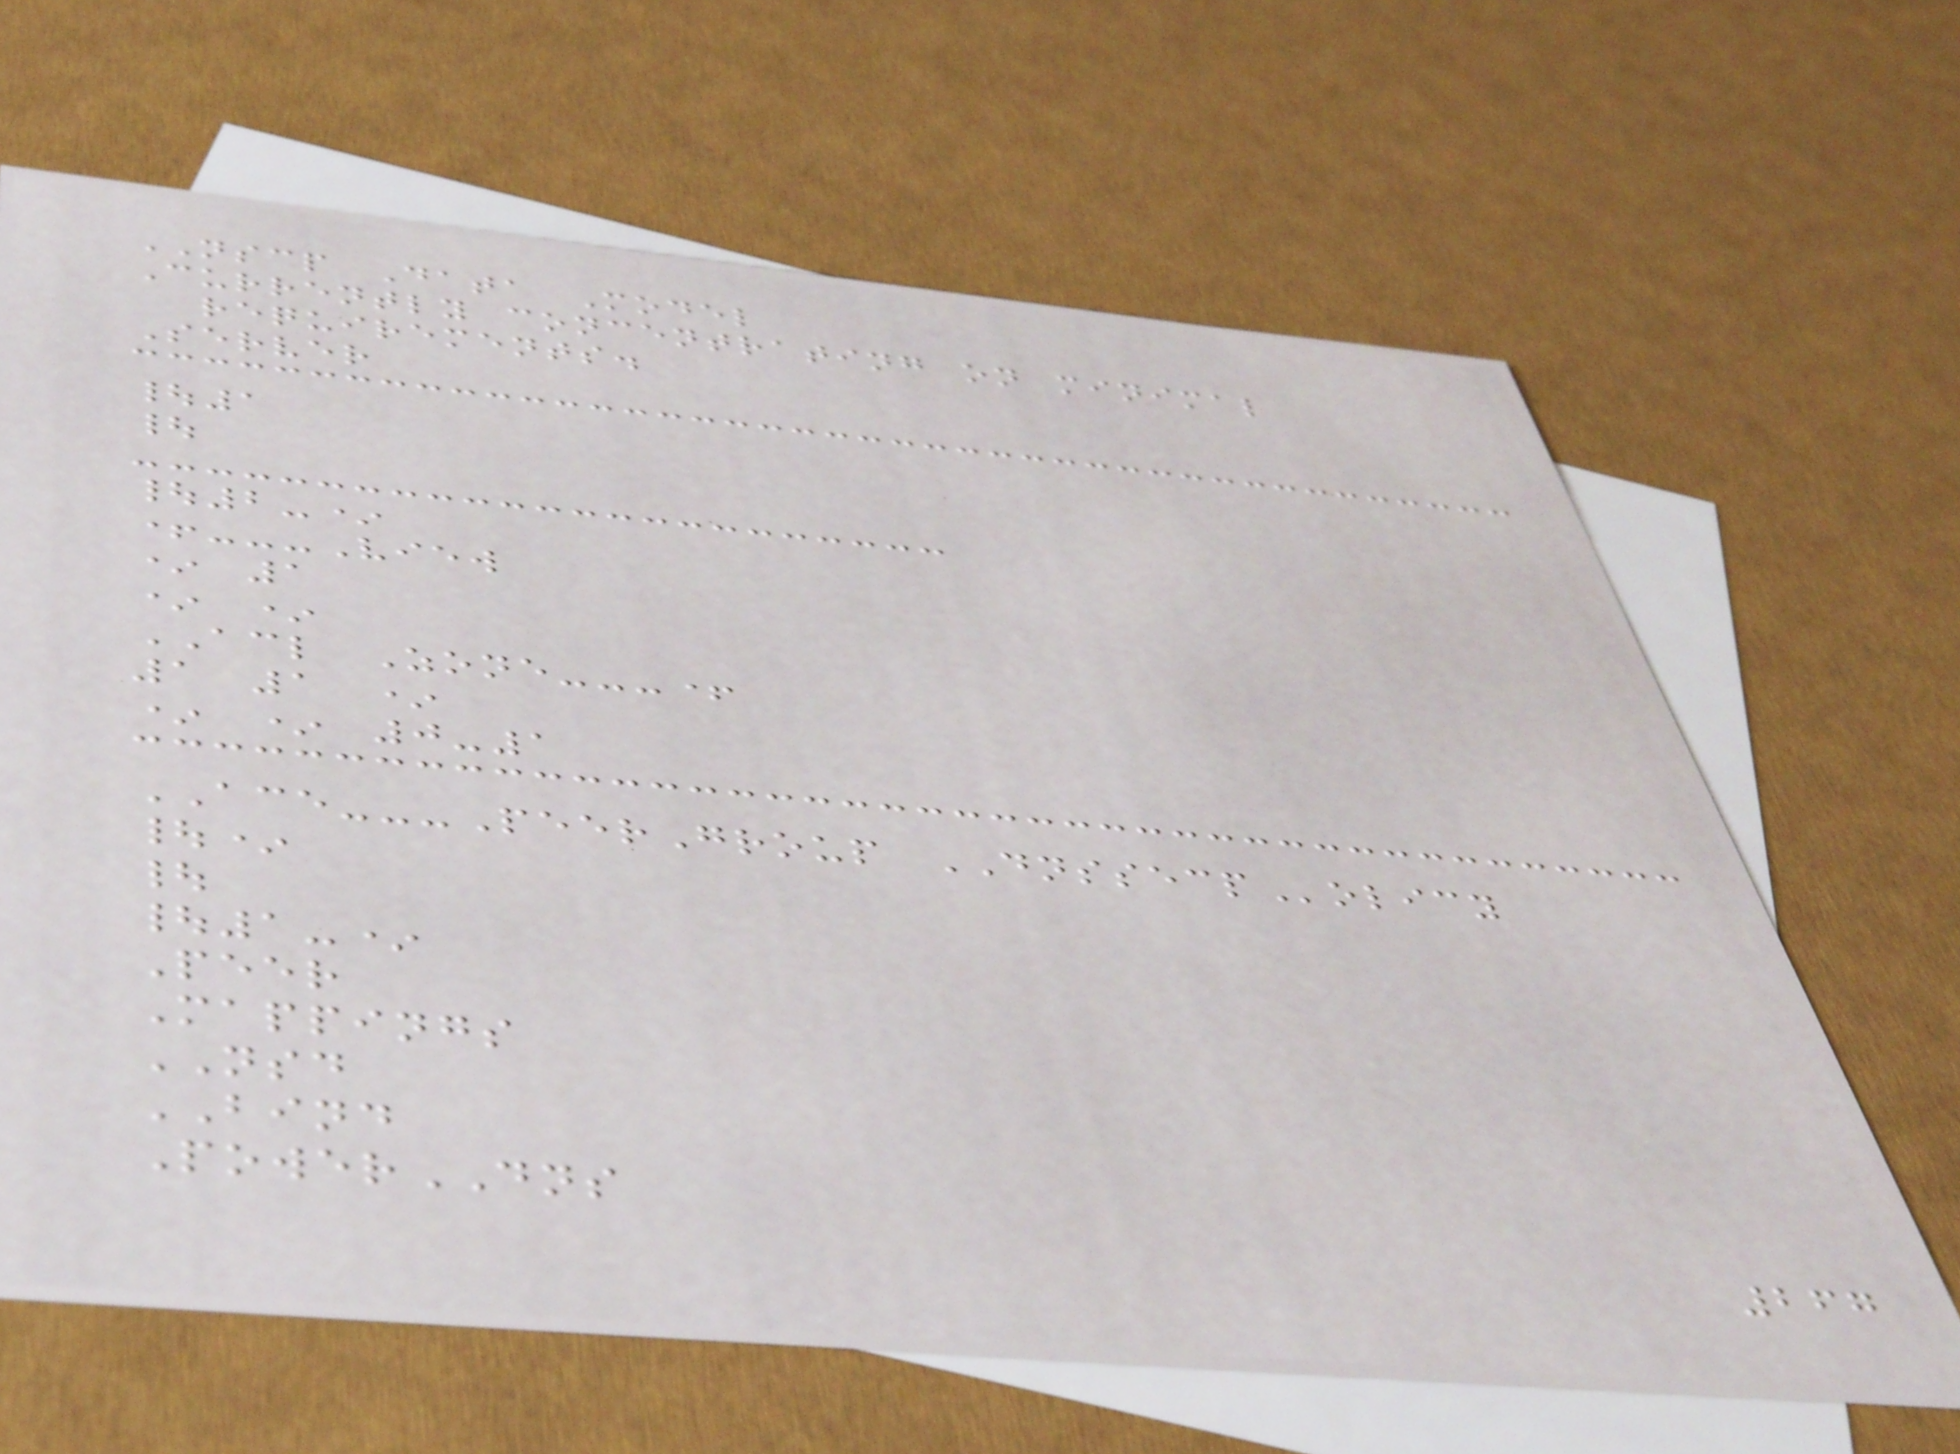NSCP Data Model
Currently concentrating on minimal
requirements.
Server
|1
|
|2-*
+---View
* 1
* *
ACL Zone---+
1 1 *
* * 0-1
ACE---PeerGroup DNSSECPolicy
|*
|
|1-*
Peer
Mappings
NSD
BIND
PowerDNS
267
